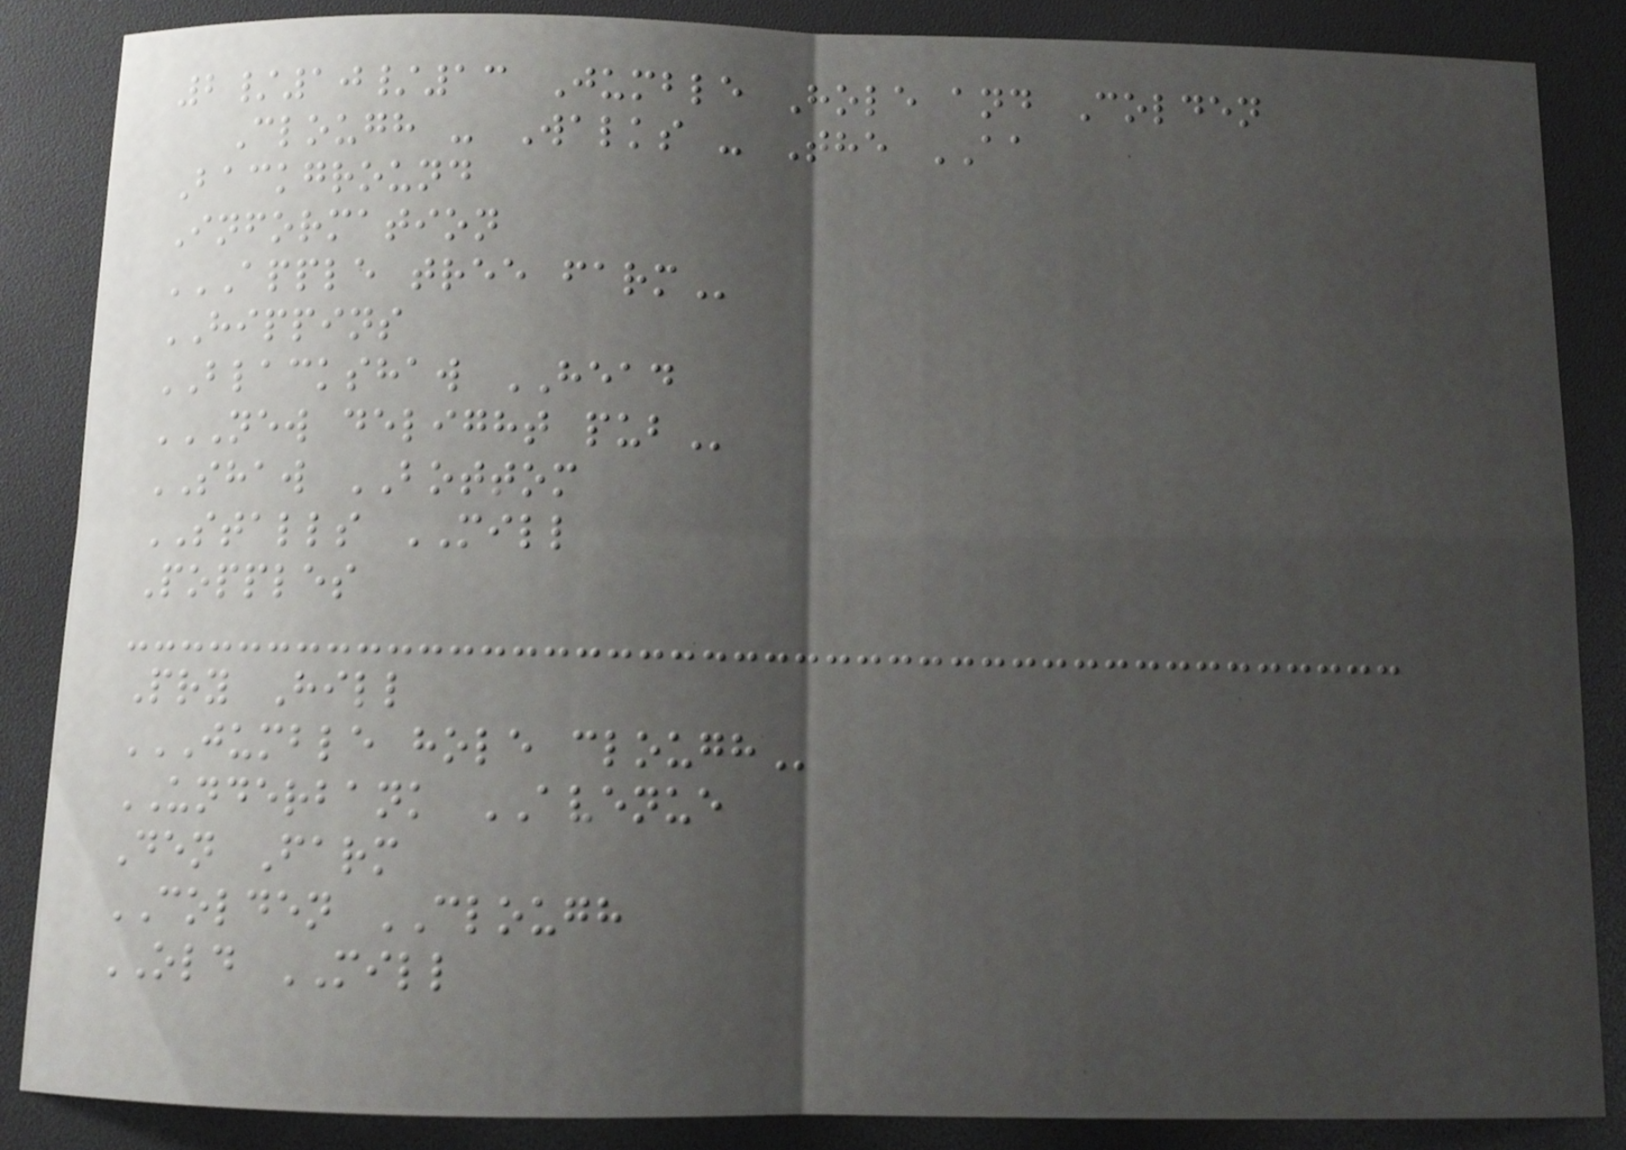2/10/13 Jumble Hole and Colden
Clough - Walks - The AA
Background
Information
APPLE TREE FARM
HIPPINS
BLACKSHAW HEAD
NEW DELIGHT PUB
SHAW BOTTOM
STALLS MILL
Popples
Pry Hill
JUMBLE HOLE CLOUGH
UNDERBANK AVENUE
Den Farm
COLDEN CLOUGH
OLD MILL
